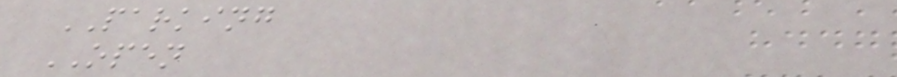PARKING
OPEN
